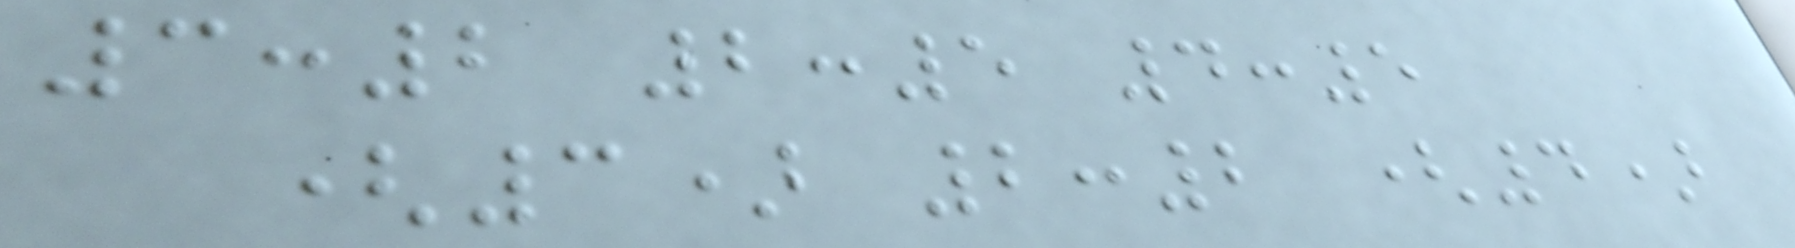3:2 2:5 4:5
(3) 2:2 (4)
